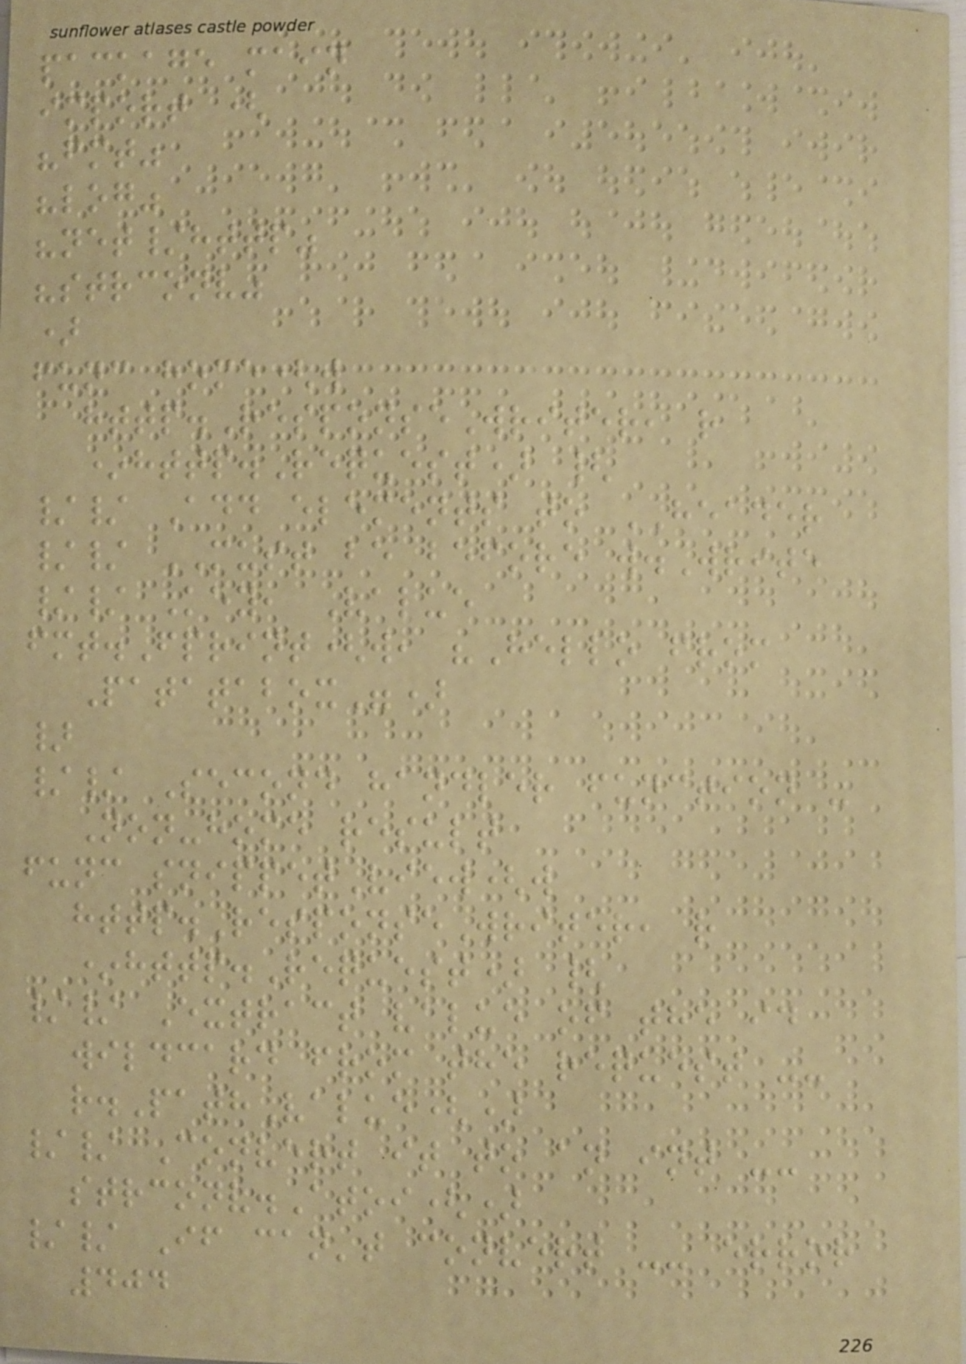package main
import (
"fmt"
"log"
"net/http"
"strconv"
)
func home(w
http.ResponseWriter, r
*http.Request) {
// Add elements to HEADER
// MUST be before w.Write
// Key, Value
fmt.Fprint(w, "Hello from
Patatabox")
}
// Second handler function -
Non-home result
func snippetView(w
http.ResponseWriter, r
*http.Request) {
// Extract value of the id
wildcard from the request --
r.PathValue()
// Convert it to an int --
strconv.Atoi()
// If can't convert -- error
404
